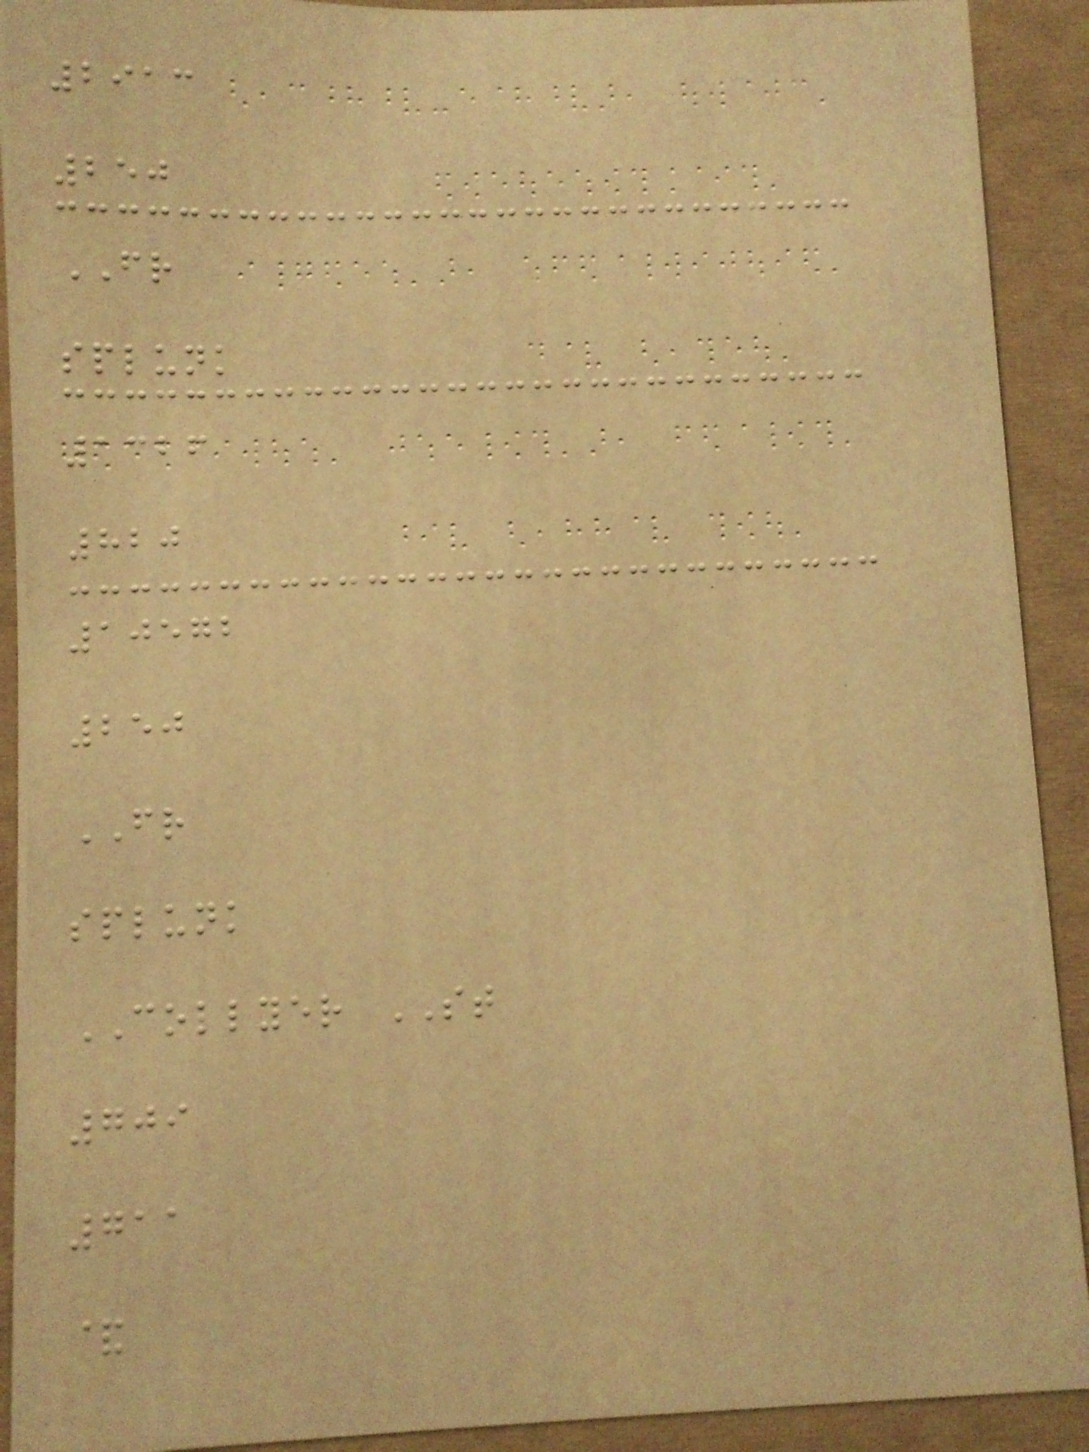2913
250
FR
splunk
1326
820
10572
250
FR
splunk
COLLYER ST
709
711
&
